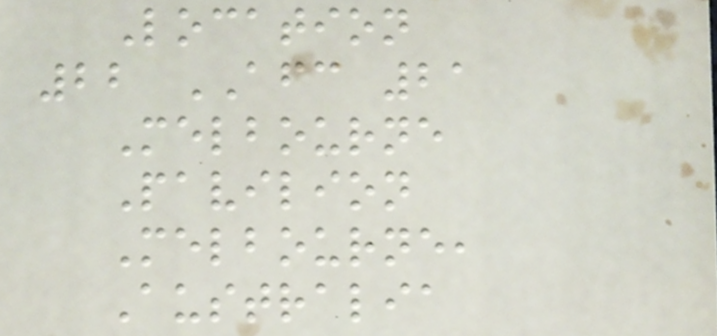Location
22 AFC 21
Melbourne
Pavilion
Melbourne,
Australia
